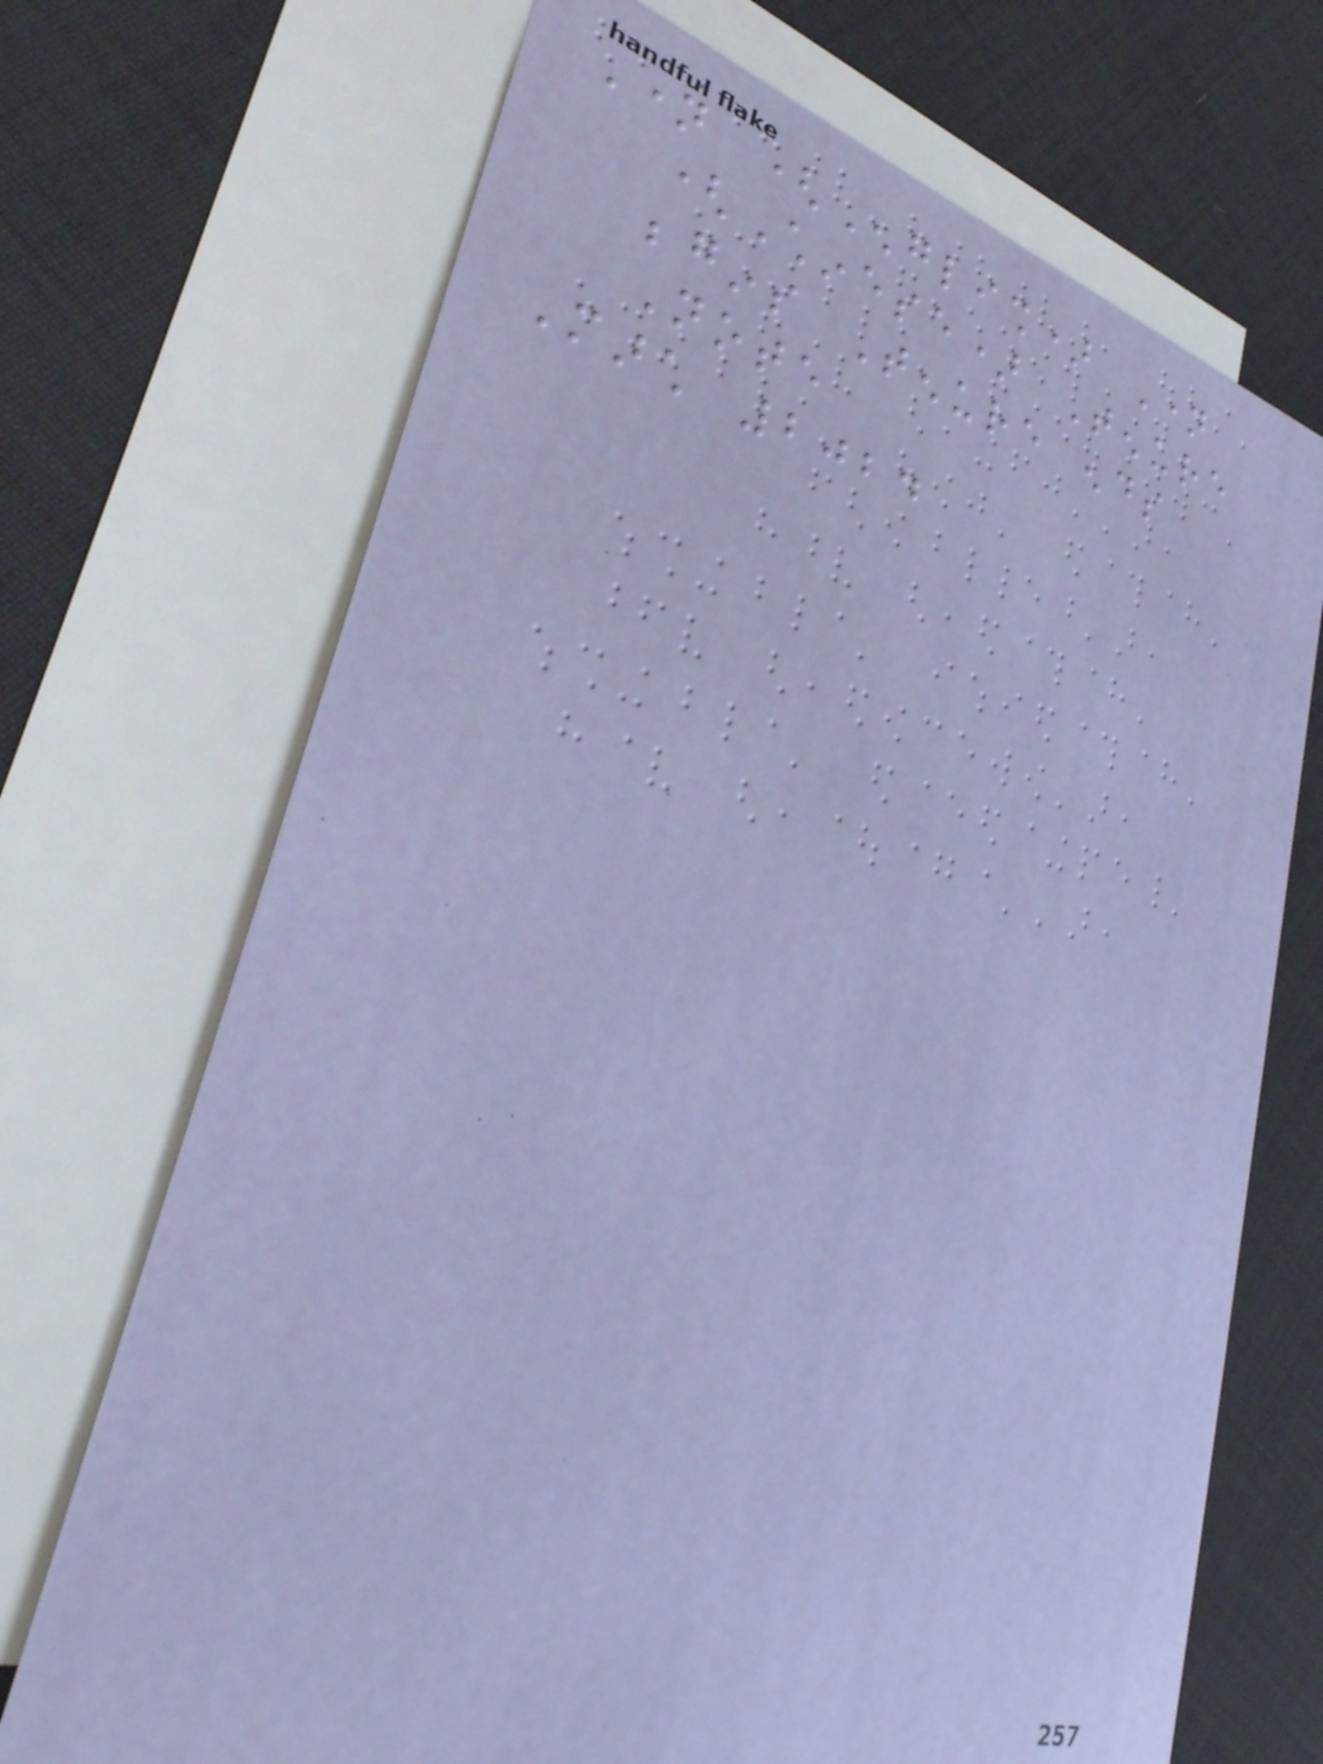Name (English) Name
(Chinese) Tenure
begins Tenure ends
Note
March 2024
